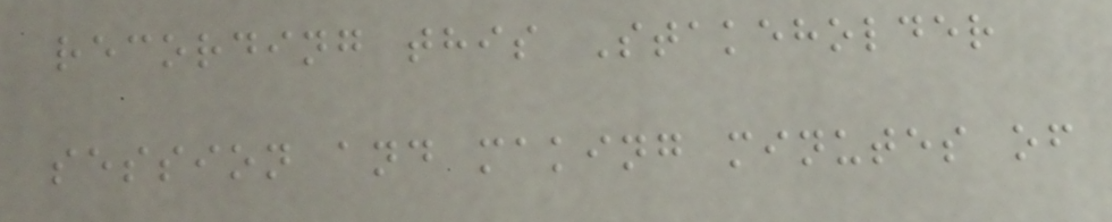recording this Stakeholder
session and making minutes of
